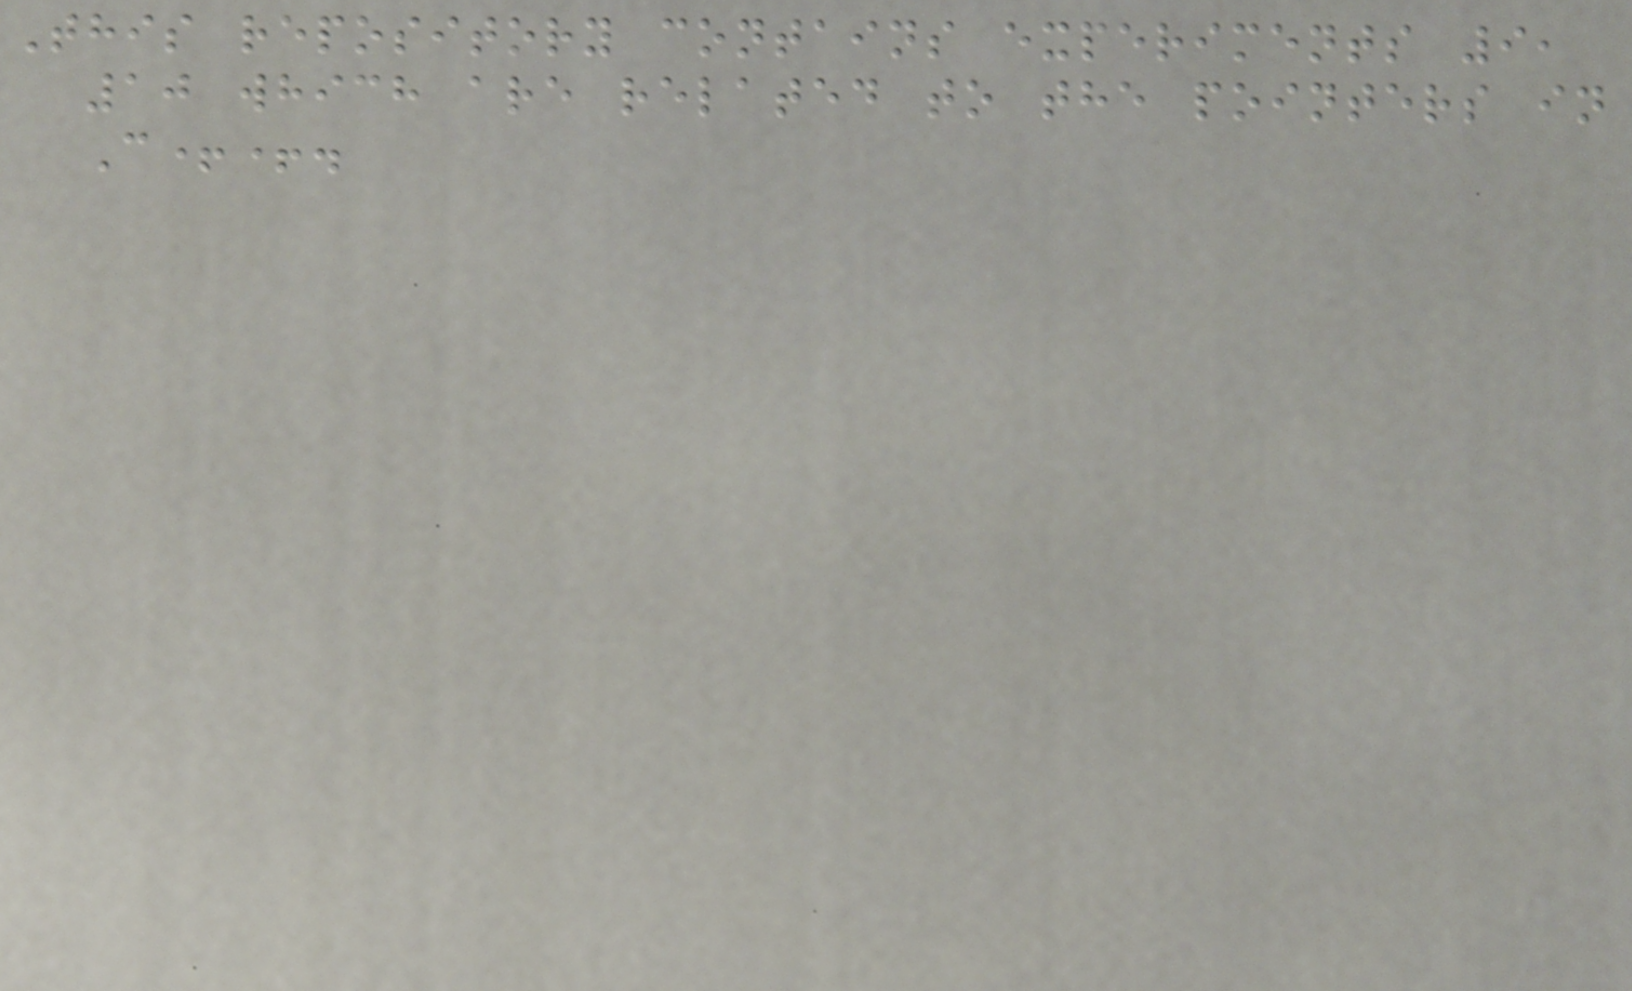This repository contains experiments 9,
10 which are related to the pointers in
C++.
